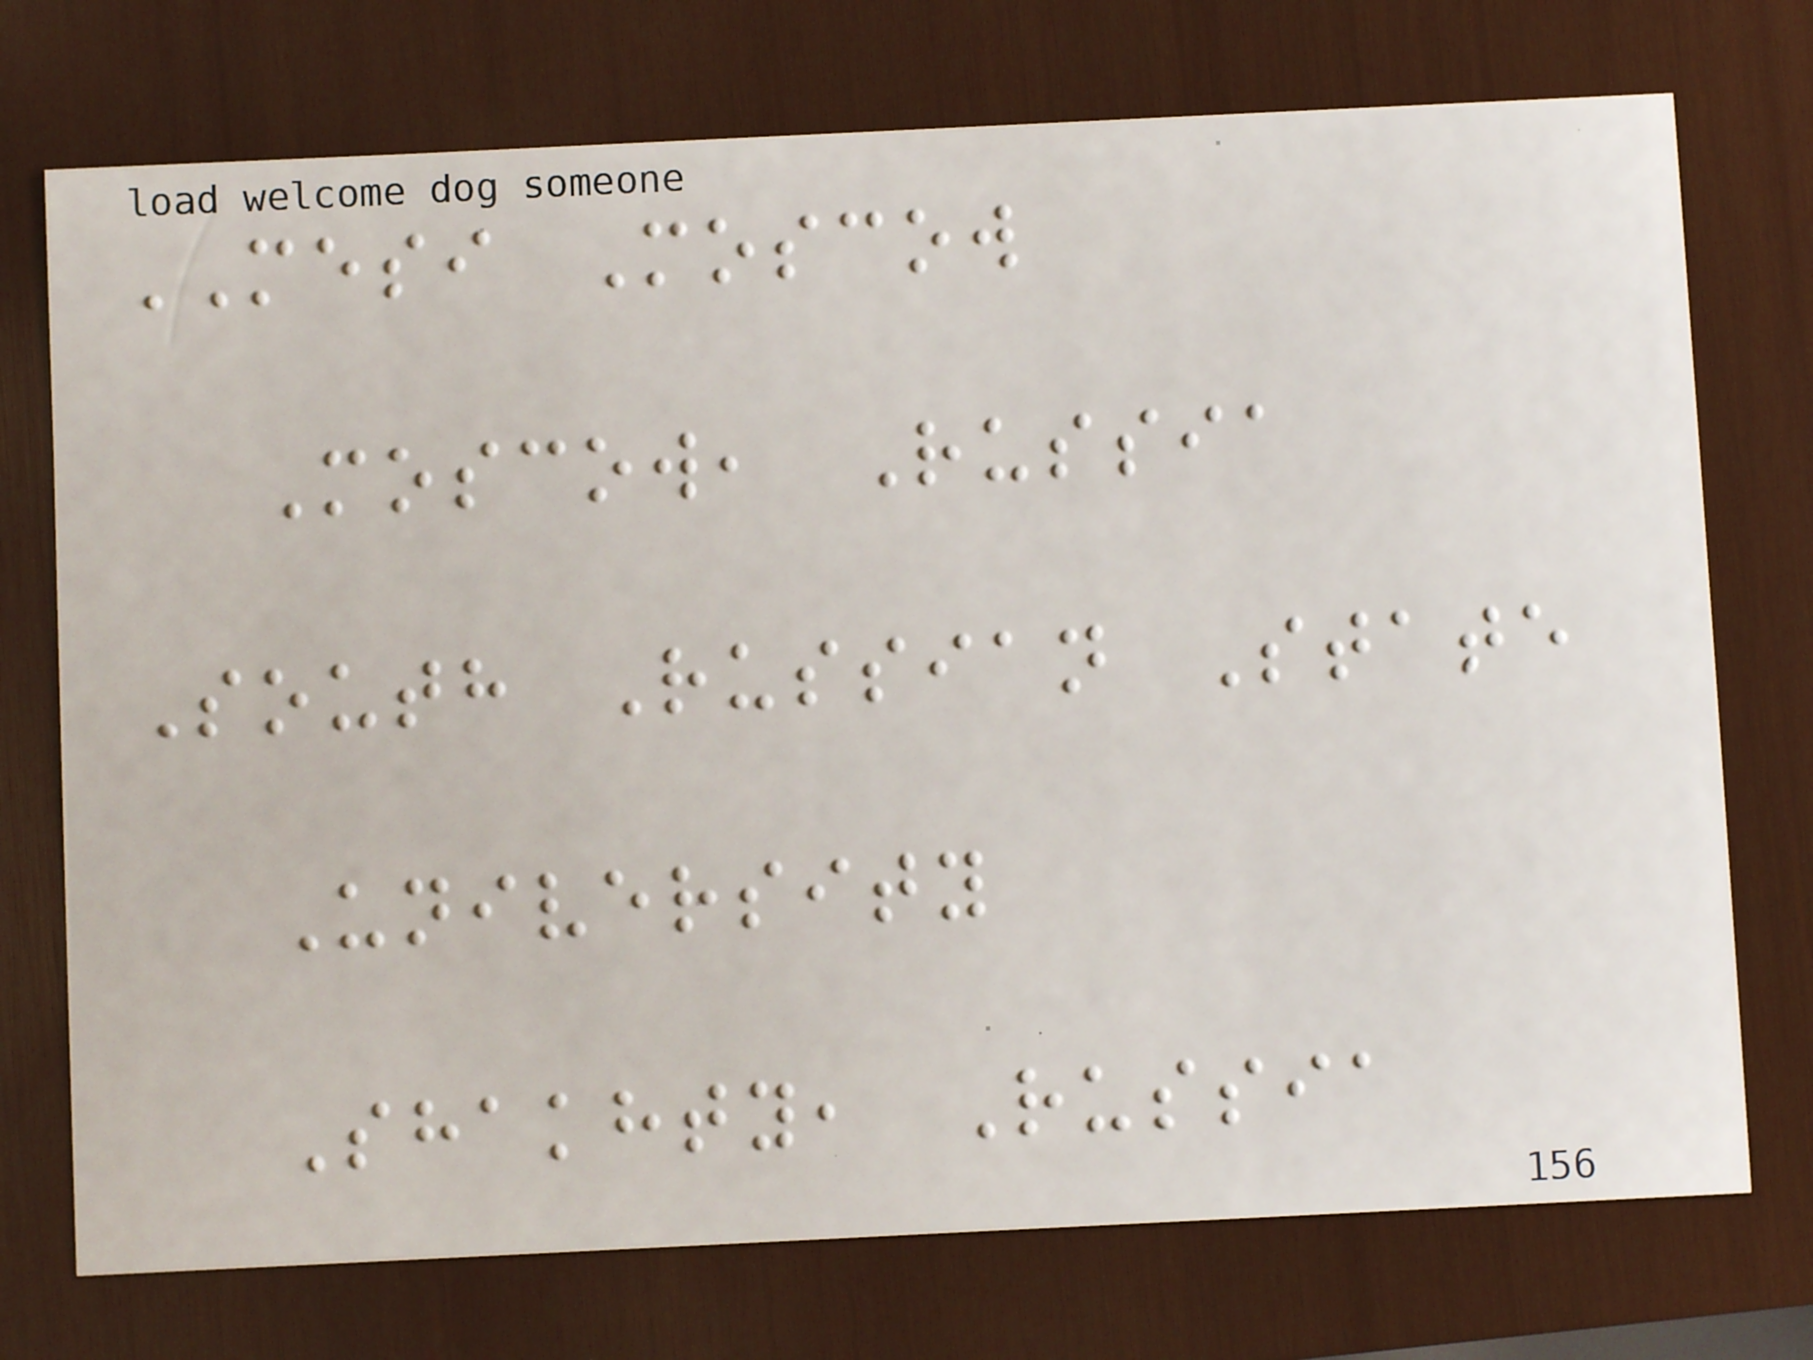MESI Moscow
Moscow, Russia
South Russian State
University
Shakhty, Russia
